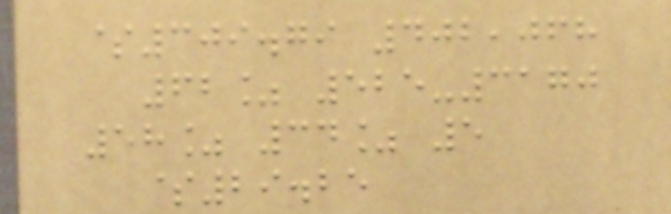$309.79 402,068
62% 525-3170
58% 34% 5
$29.25
